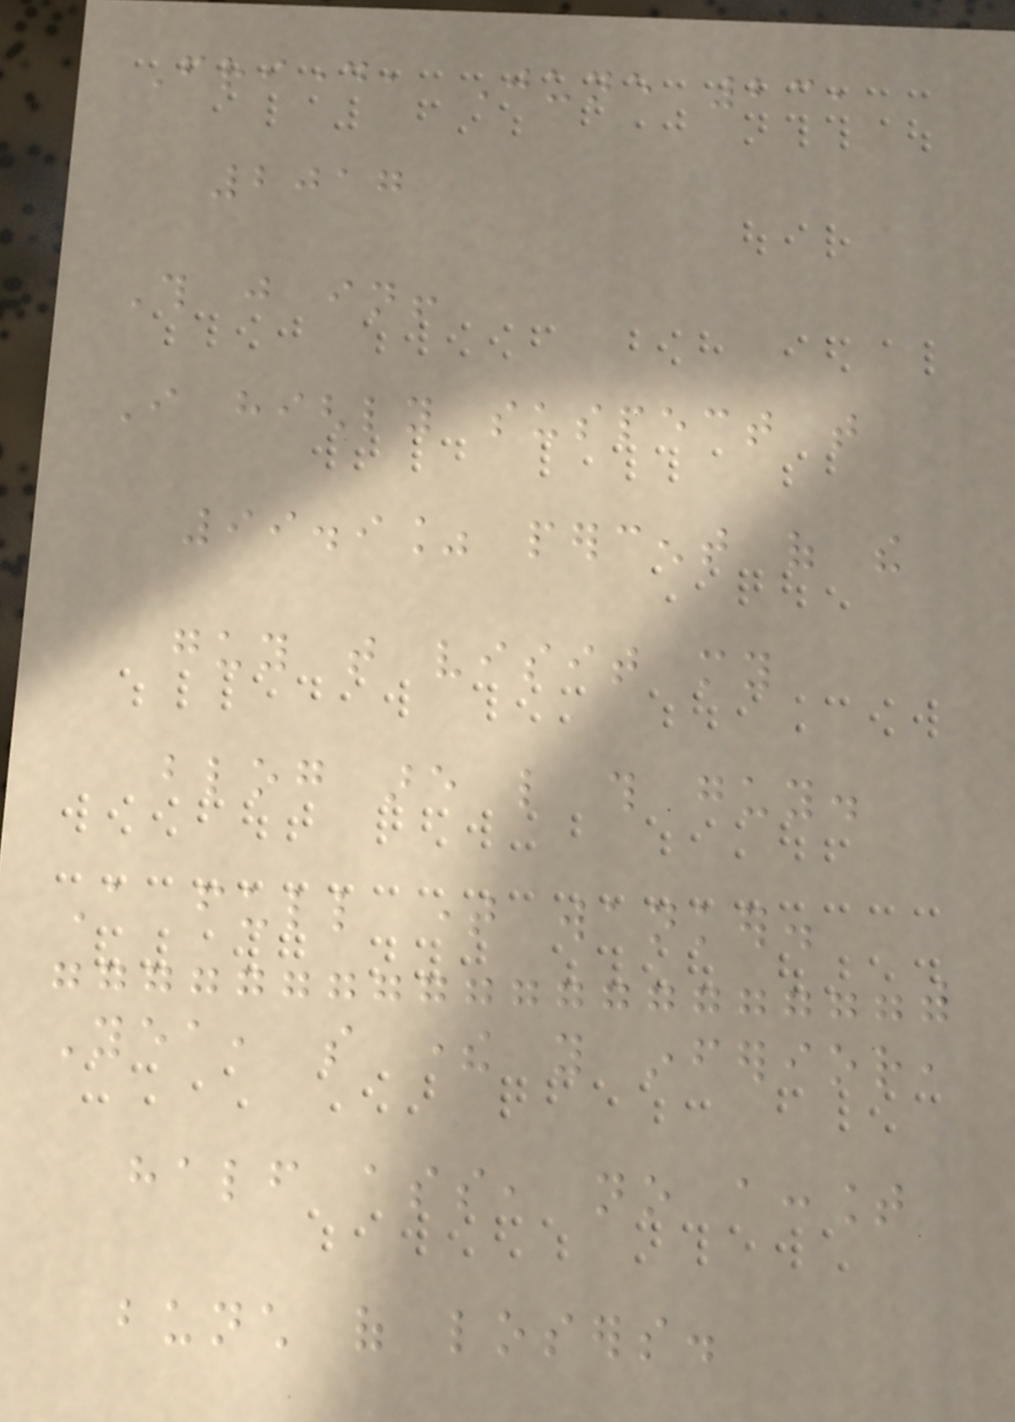Friday, June 23,
2017
This just in!
I highly suspect that
99.9% percent of the
guy that visit my
blog are like this guy.
A full time wanker.
Yea, so there you inferior,
half ass, no account
bunch of losers.
